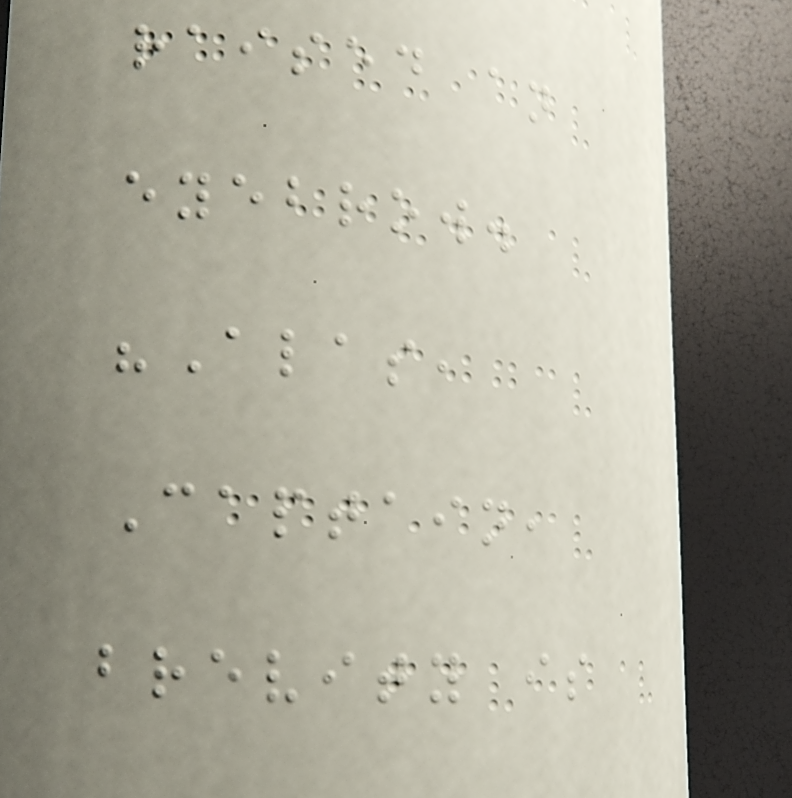raised an
eyebrow.
"Alas,
Captain,
brevity is
